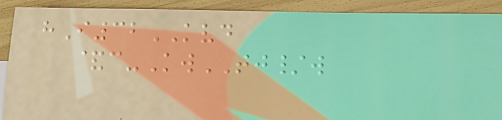hI32KVD
&c-KwTJ/w
